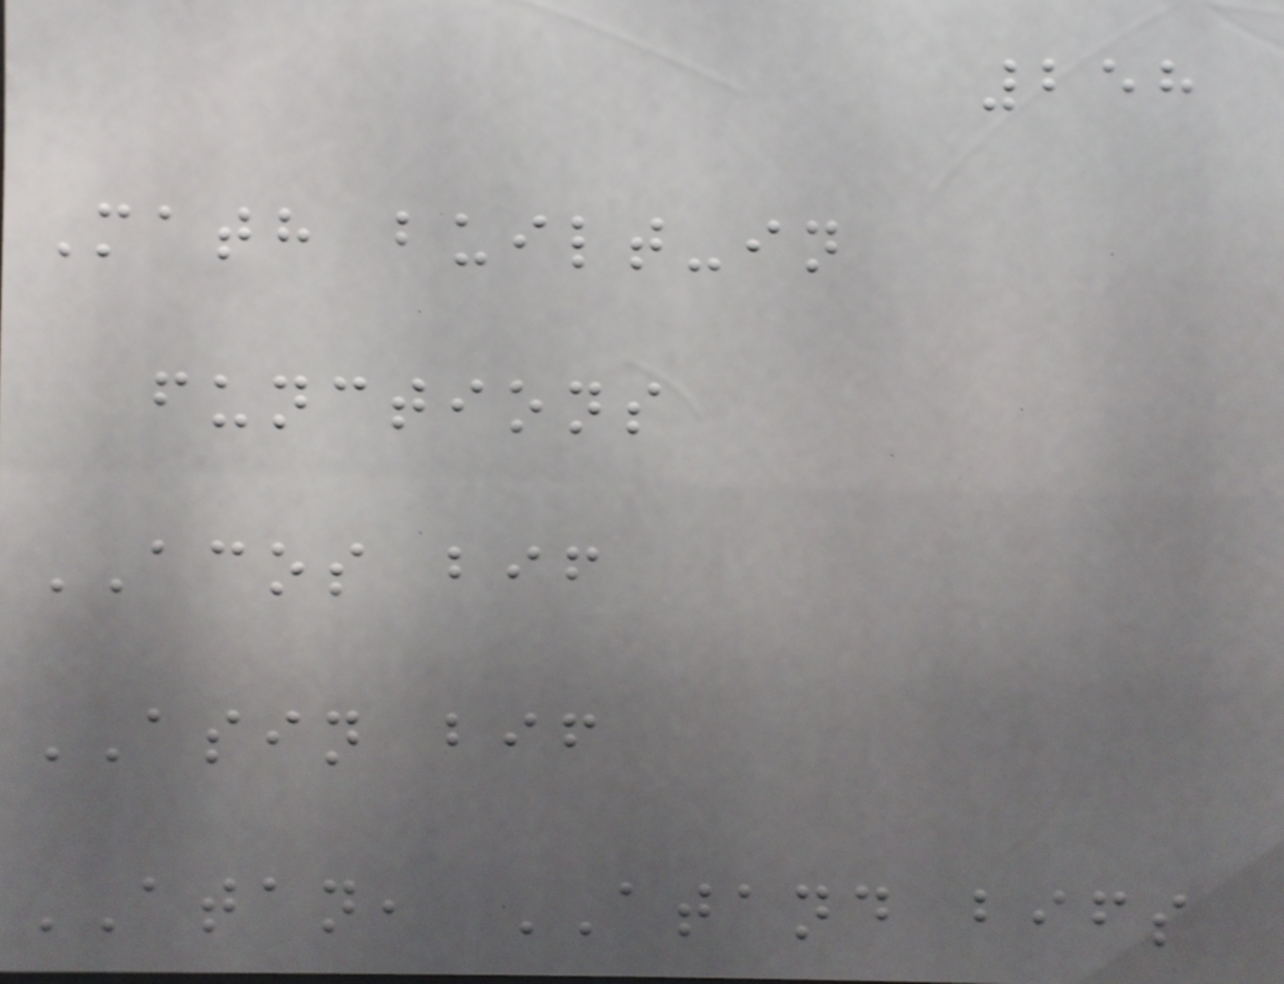258
Math built-in
functions
ACOS bif
ASIN bif
ATAN, ATAND bifs
